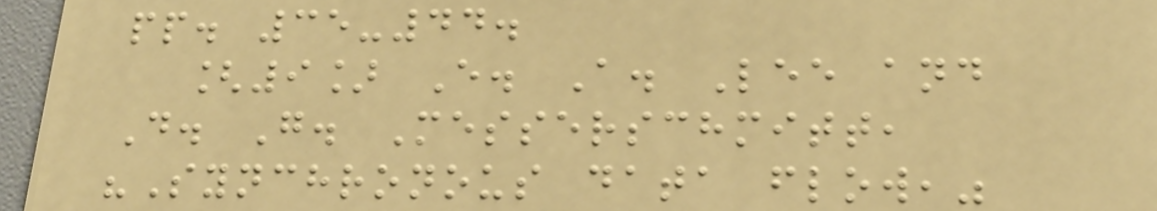pp. 35-44.
[9] E. A. Lee and
D. G. Messerschmitt,
"Synchronous data flow,"
